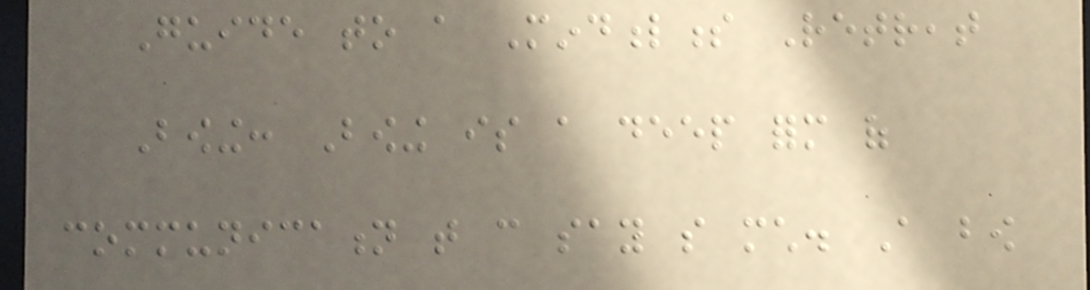Guide to a Mindfulness Retreat
Bowing: Bowing is a deep form of
communication that can say so much. A bow
